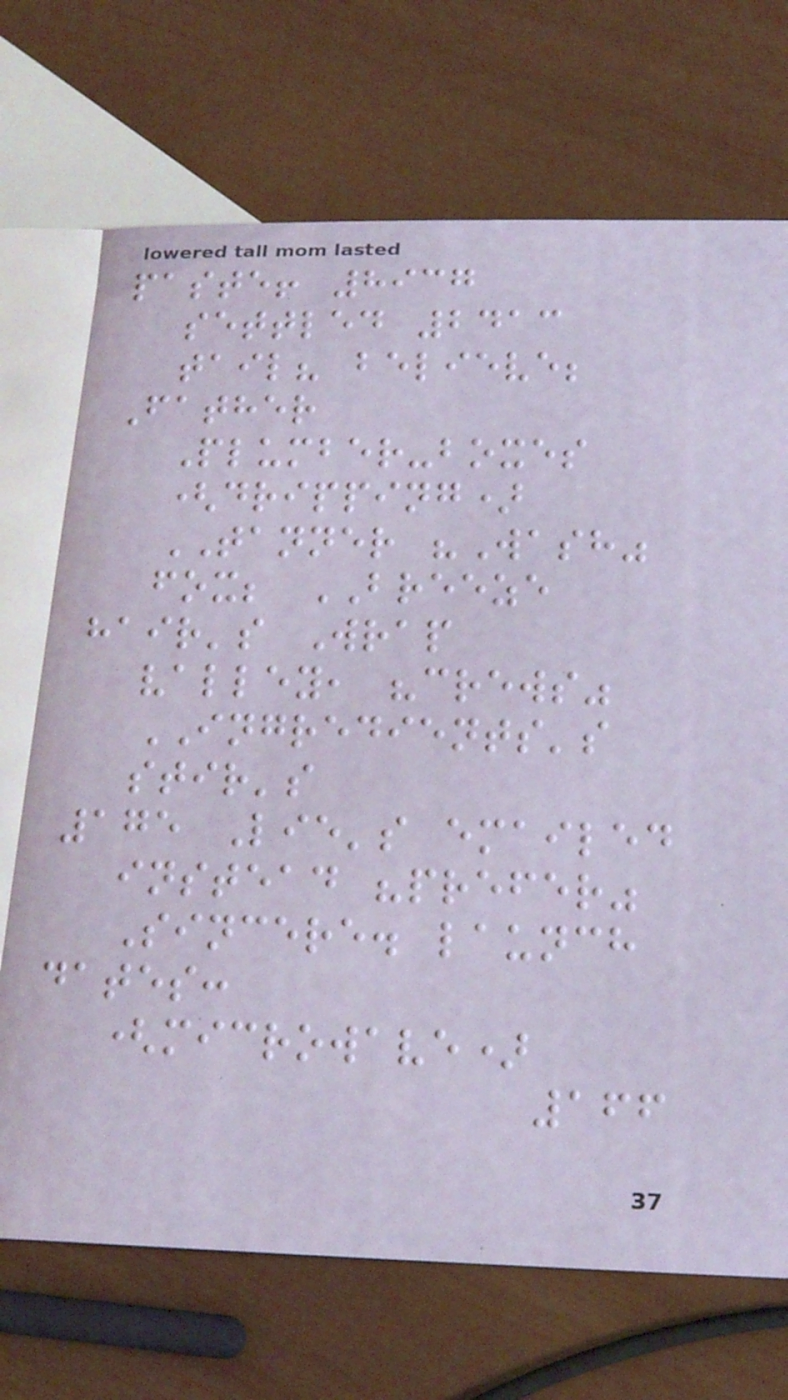paste! 8937
settled 2413
tail? believe;
Father
Plumber-boxes
(dripping)
TANNER "Wash"
fox; BREEZE
hair's Wrap
valley, "crews"
INGREDIENTS's
stir's
175 Lie's emailed
instead "prefer"
Sincere. launch
dates:
(microwave)
166
